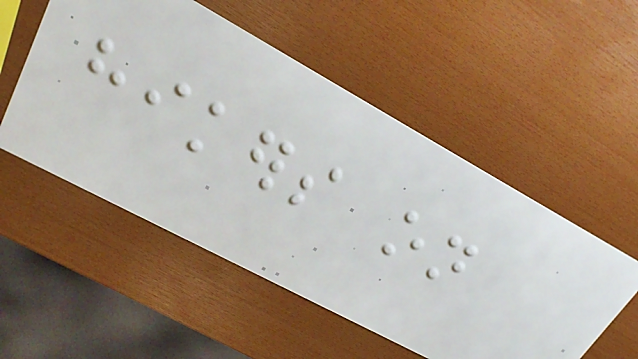hikers on
